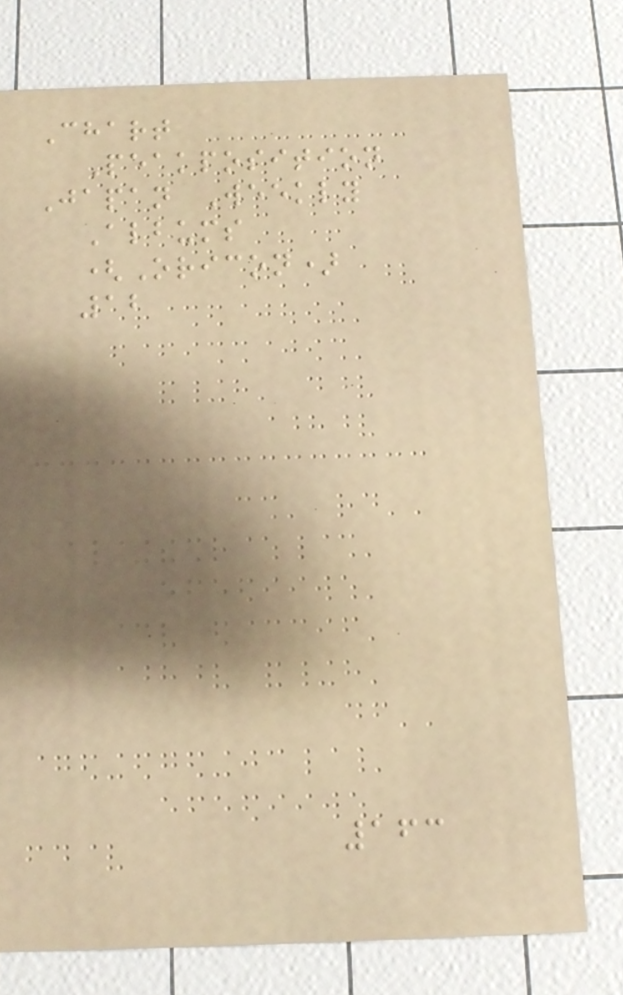Chart
Peakposition
Japan Weekly
Albums
(Oricon)
12
163
